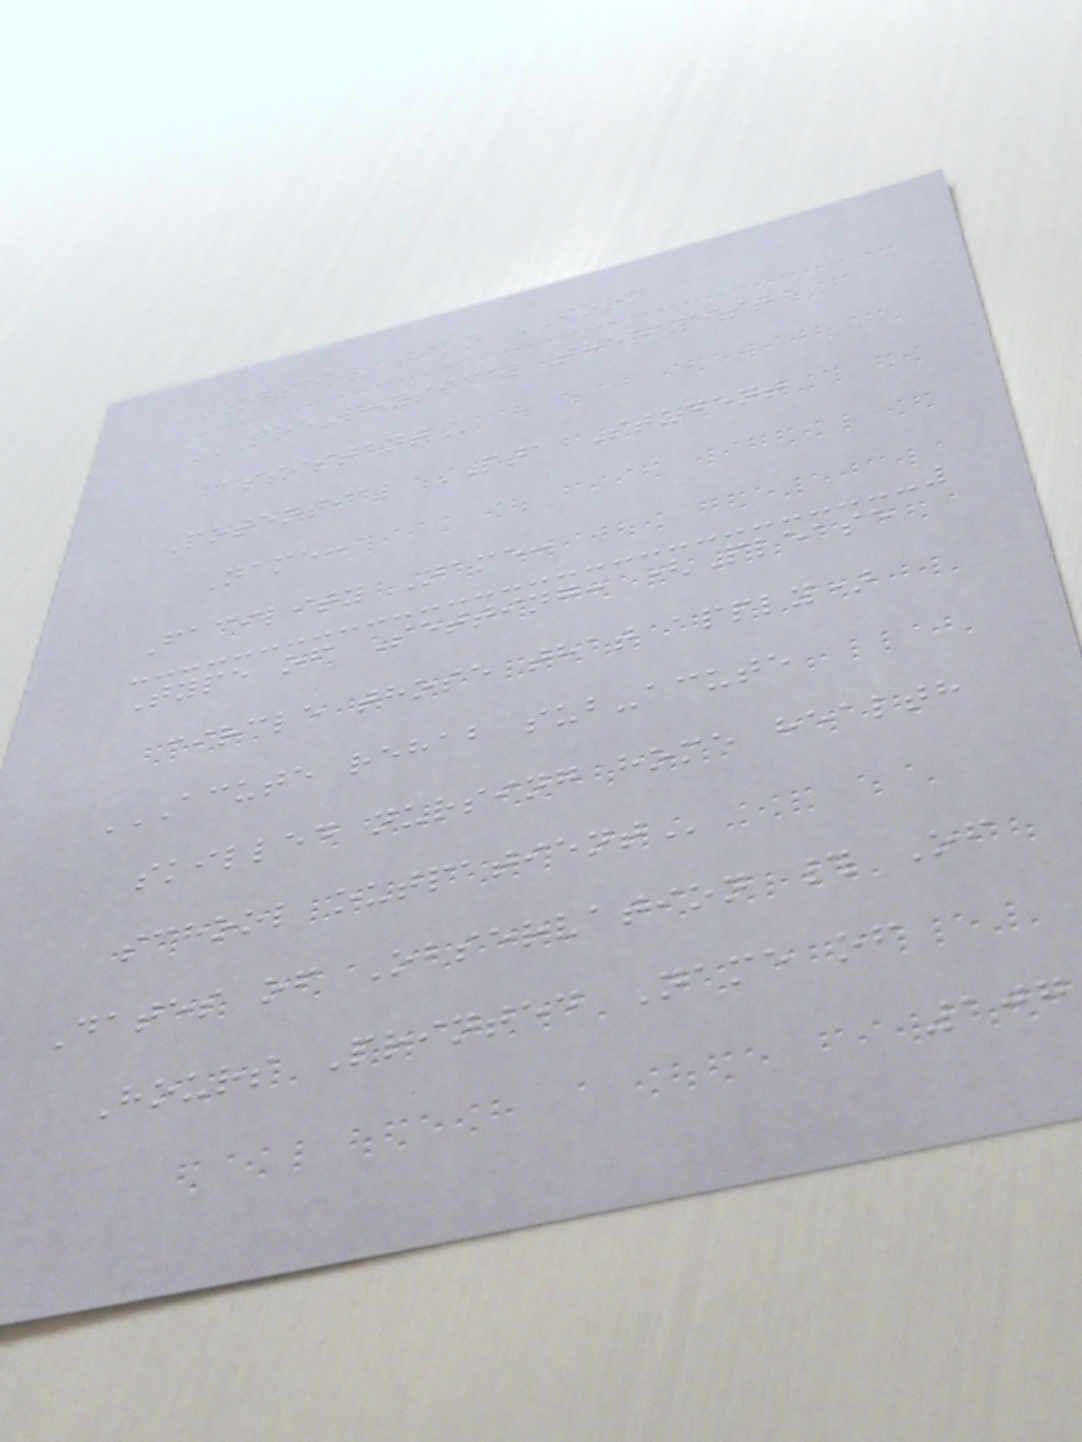OBSERVATION FORM
PRE-PHYSICAL THERAPIST
ASSISTANT
Potential PTA Student
Name:
Facility Name:
Type of Setting: (Please
circle those that apply)
ACUTE REHAB SUB-ACUTE
SKILLED NURSING HOME HEALTH
SCHOOL OUTPATIENT
Dates of Observation # Of
Hours Printed Name of
107
